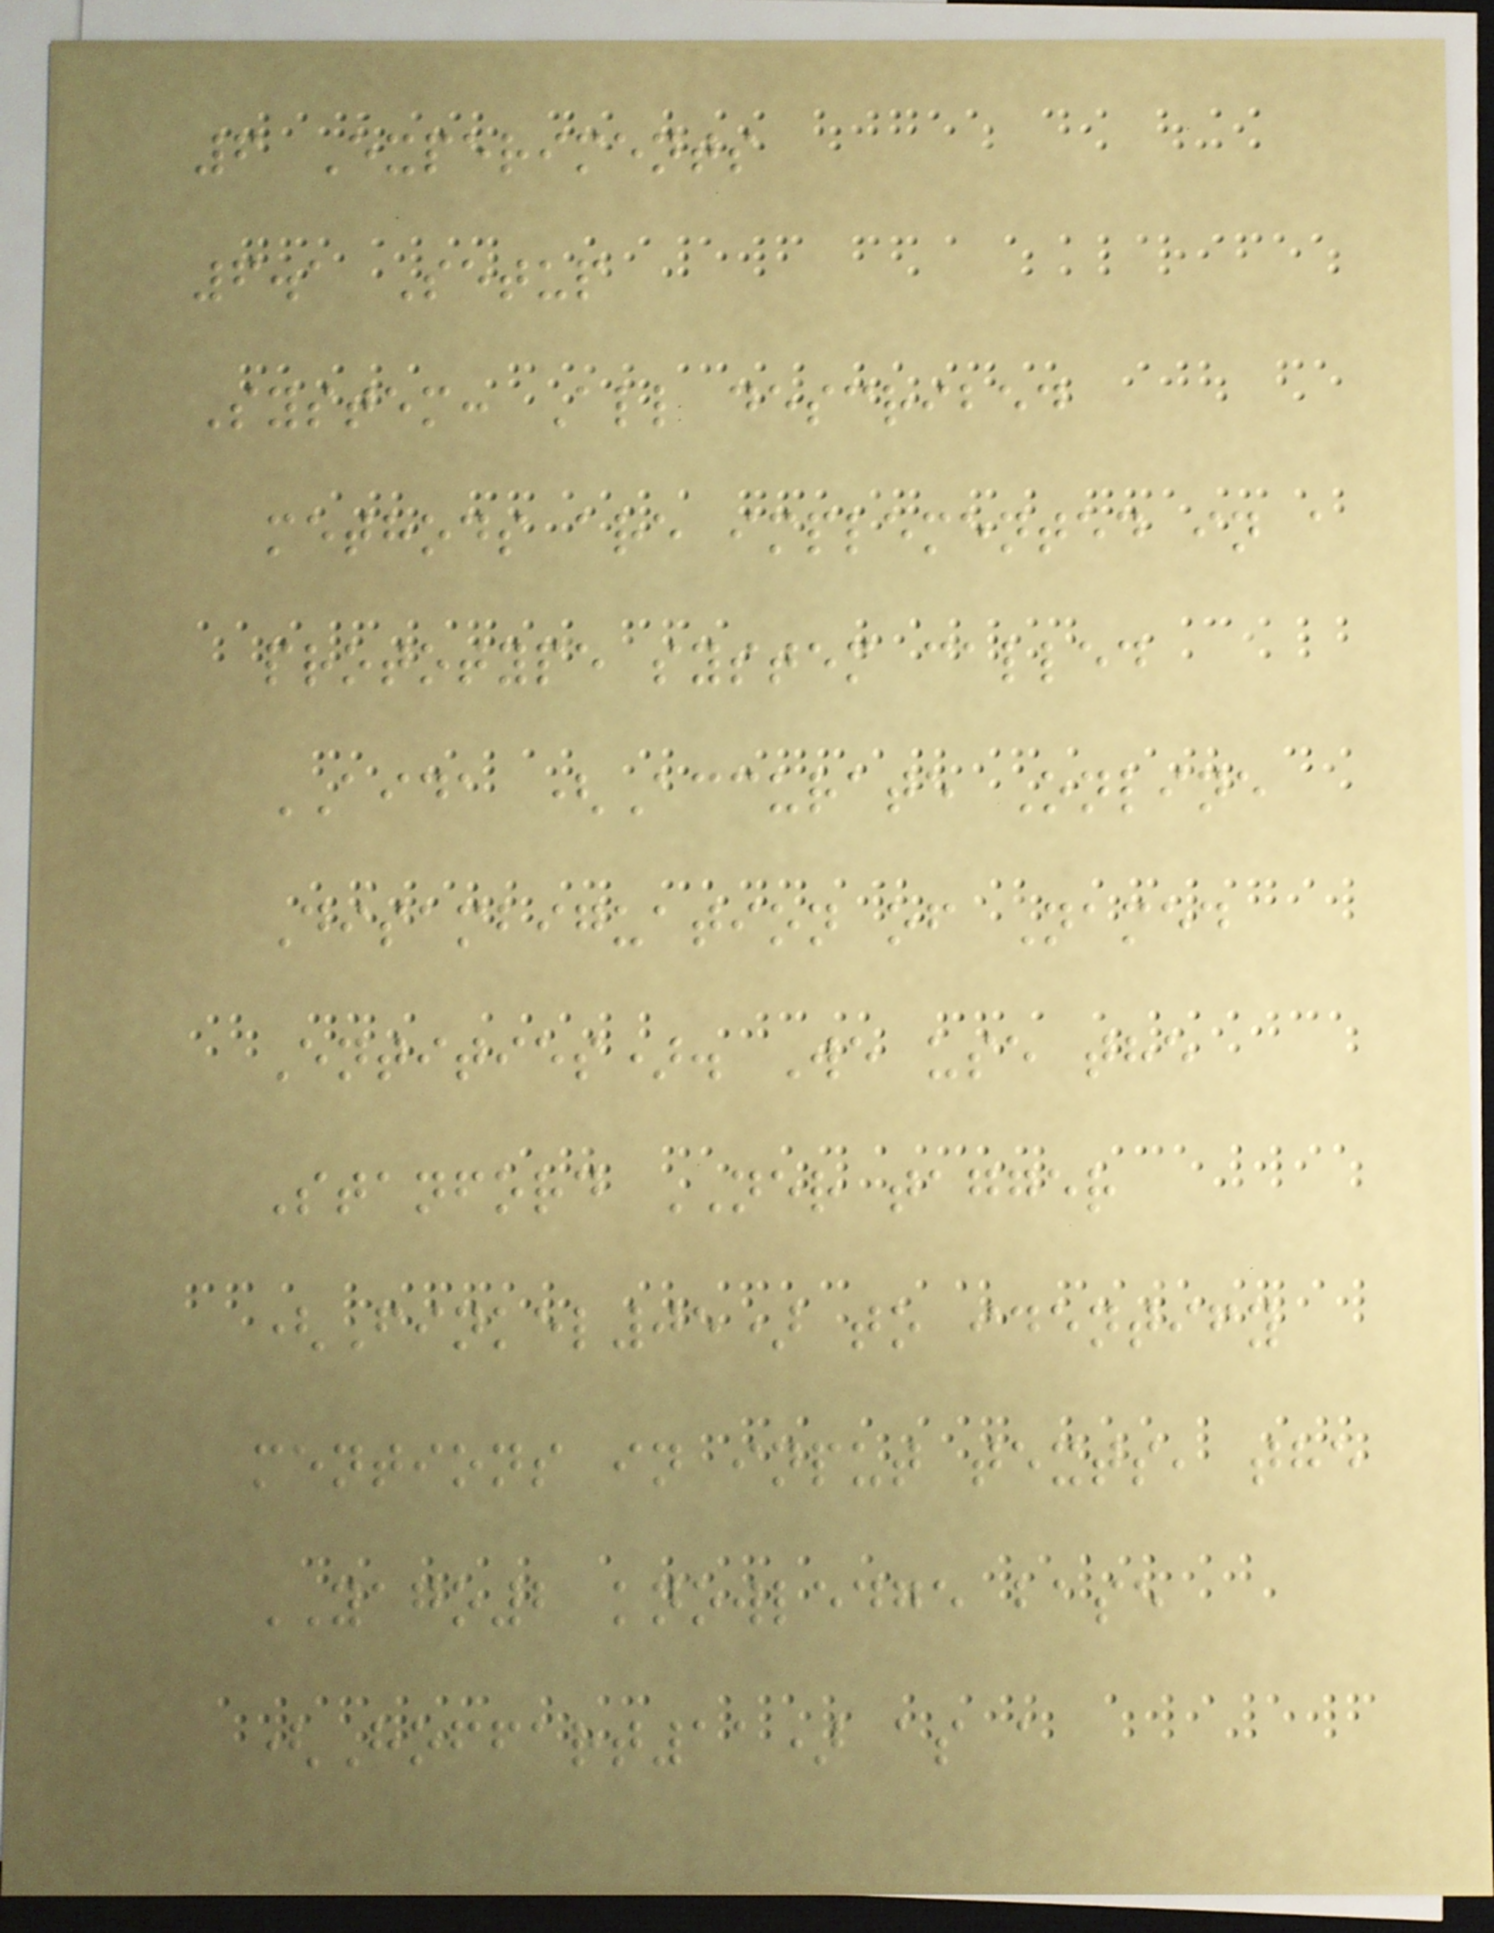6 Experiments
6.1 Setup
System: All described
methods are implemented in a
prototype system called
AIDA (Accurate Online
Disambiguation of Named
Entities). We use the
Stanford NER tagger
(Finkel05) to identify
mentions in input texts, the
YAGO2 knowledge base
(Hoffart11) as a
